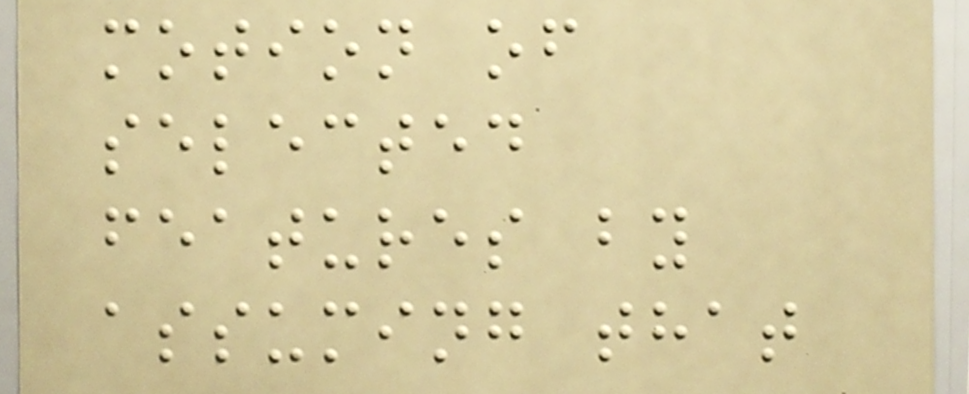motion of
selected
features by
assuming that
